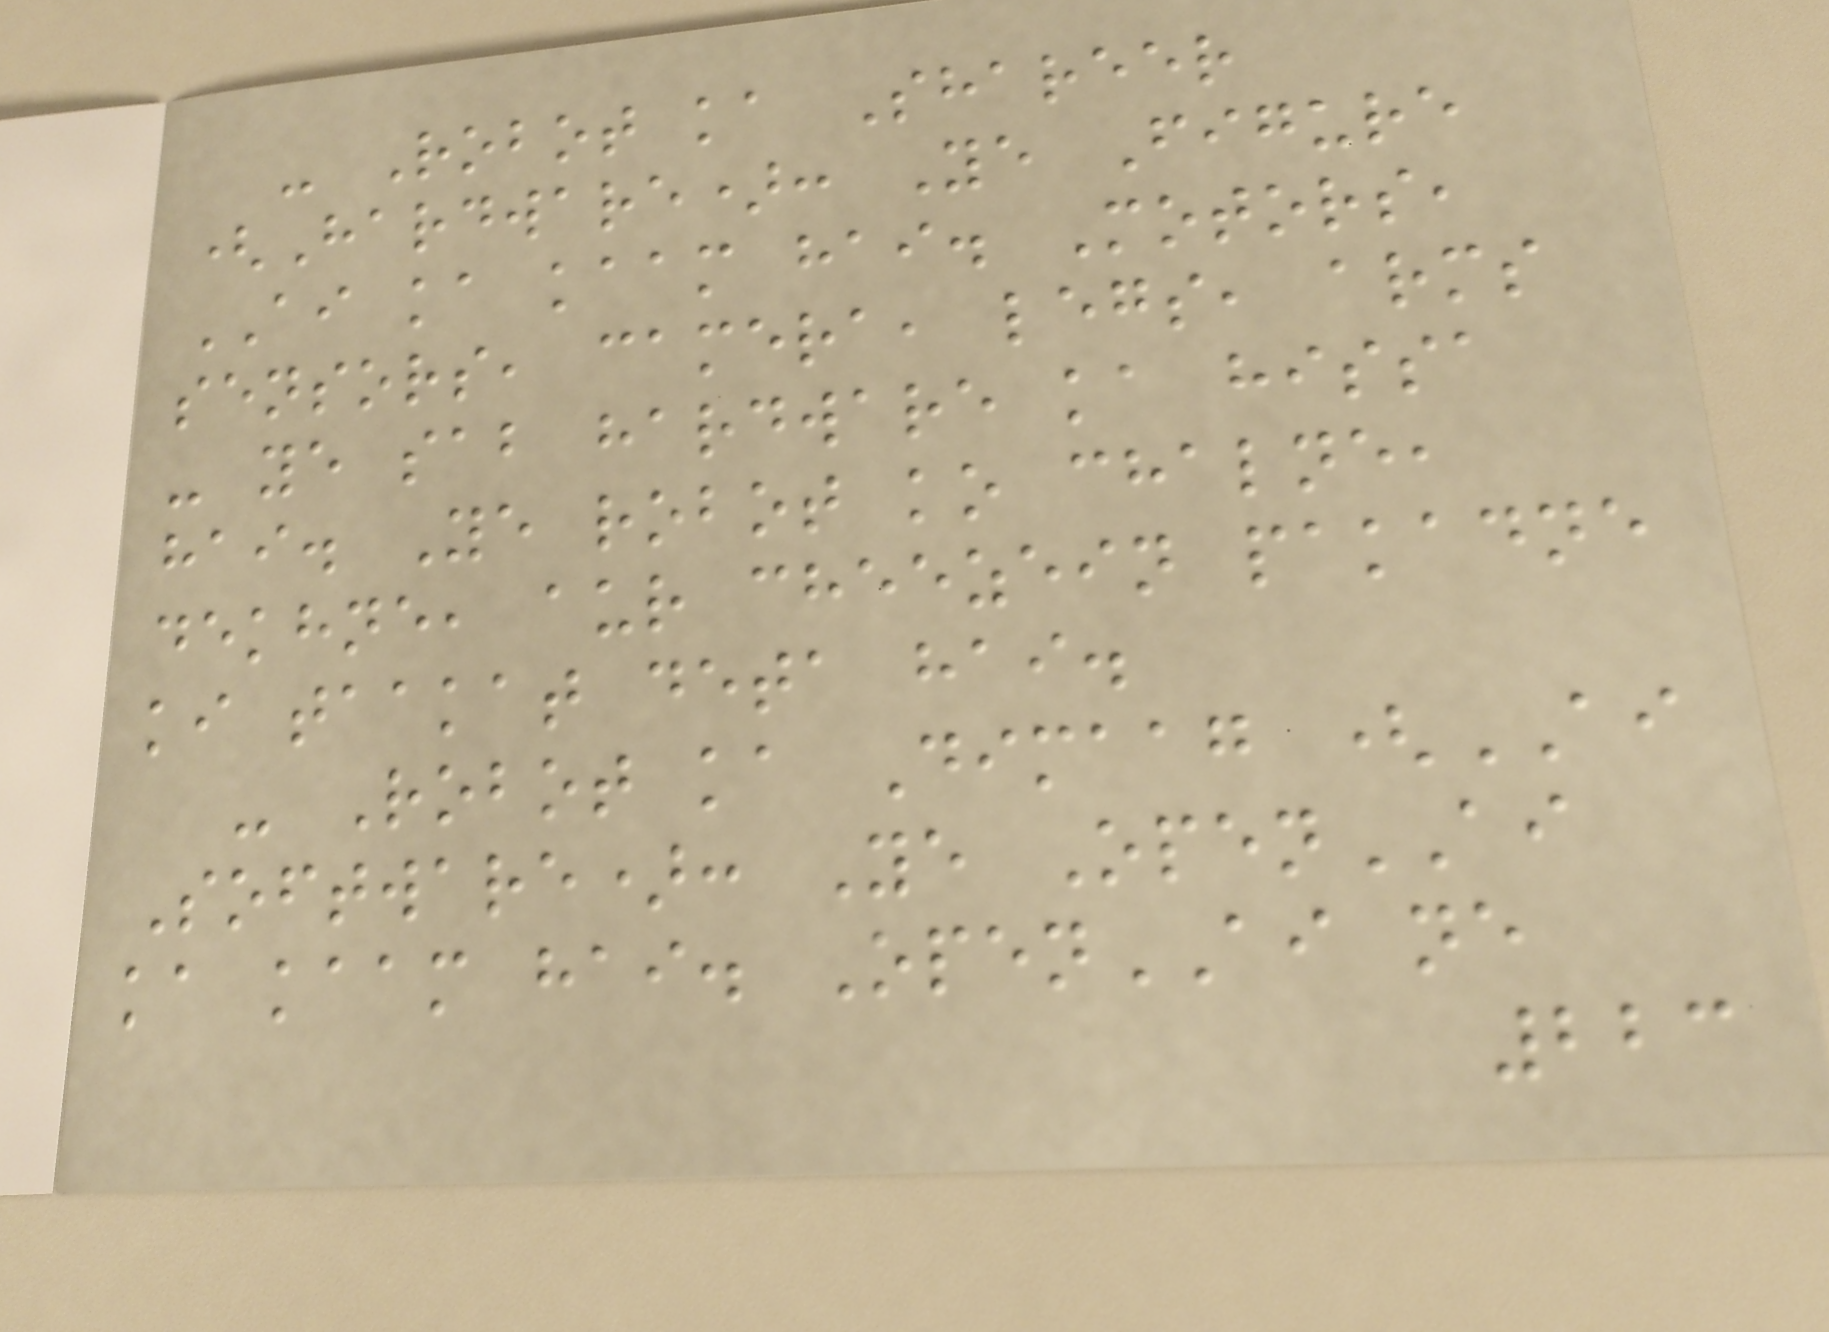- Robot ka Shareer
(Hardware): Ye Figure
AI ka kaam hai. Motors,
sensors, camera, legs, arms
- ye sab hardware ka hissa
hai. Ye robot ko chalne,
dekhne, aur cheezein pakadne
ki taakat deta hai.
- Robot ka Dimaag (AI
Software): Ye OpenAI
ka kaam hai. OpenAI ne
223
